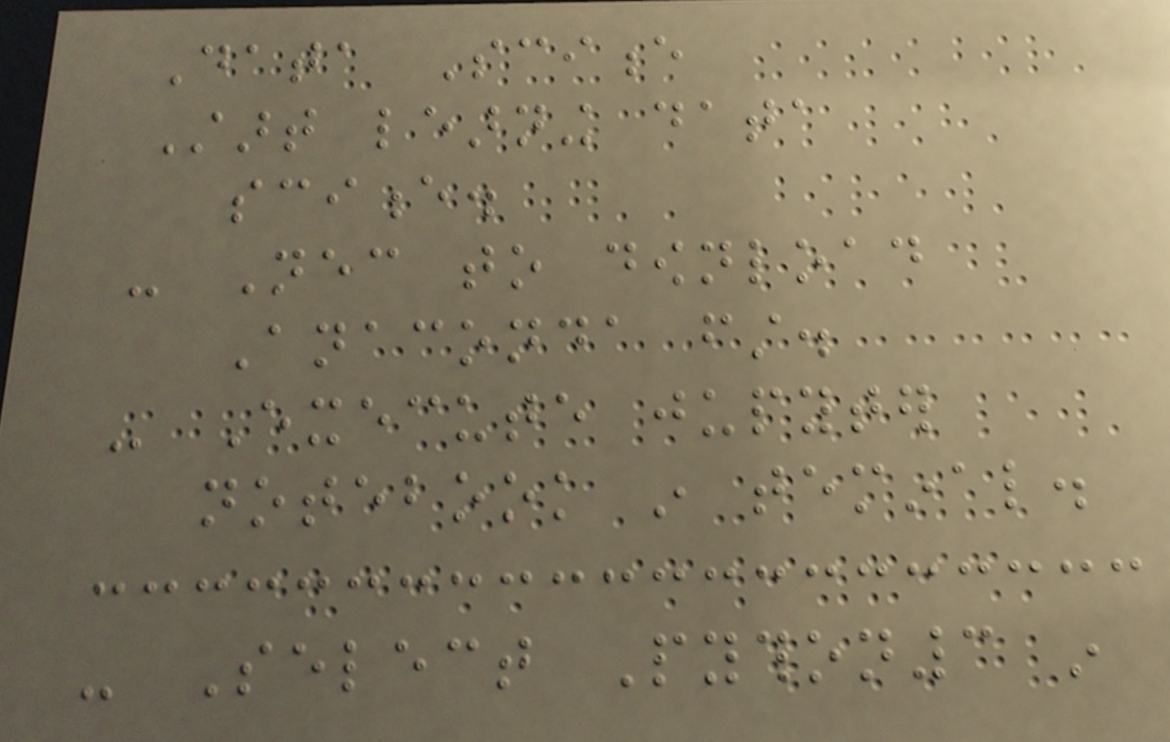Data Science
Start learning data
science.
- Necessary to download
Anaconda first.
- Execute jupyter
notebook in teminal.
- Select Python3 in
